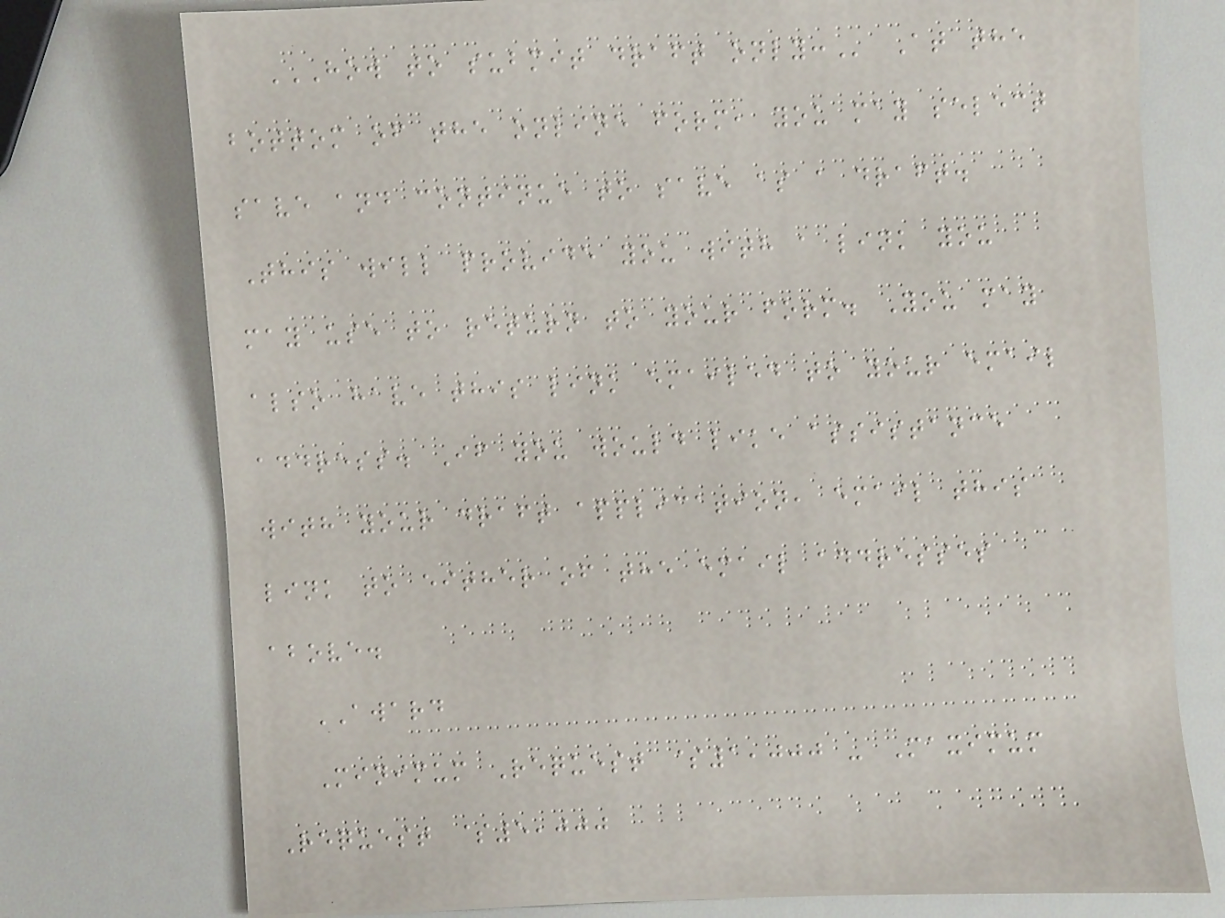HOW TO SUBMIT DRAFT ONLY: At the
bottom of the online form, you may select
save and continue to save as a draft.
This will provide you with a link you
may use to return to your form. You may
also have this link emailed to your email
address. If you would like assistance
with your draft application, email this
link to either of the email addresses
above.
AWARD
Minimum Request $1,000 - Maximum
Request $5,000
